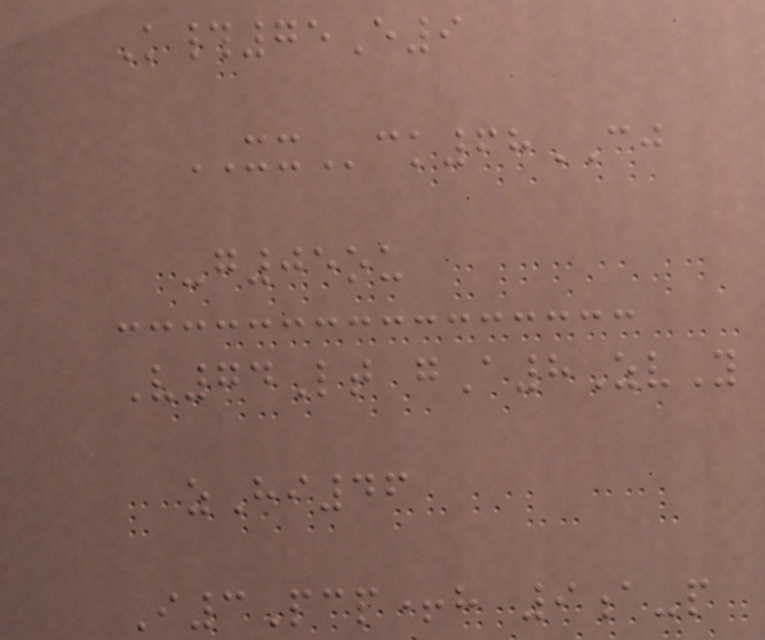K#75E9
XXck68CJ
-g05ou
V74Lt gA8ZvY
zHi46
I3Pcp+h 9a-p
